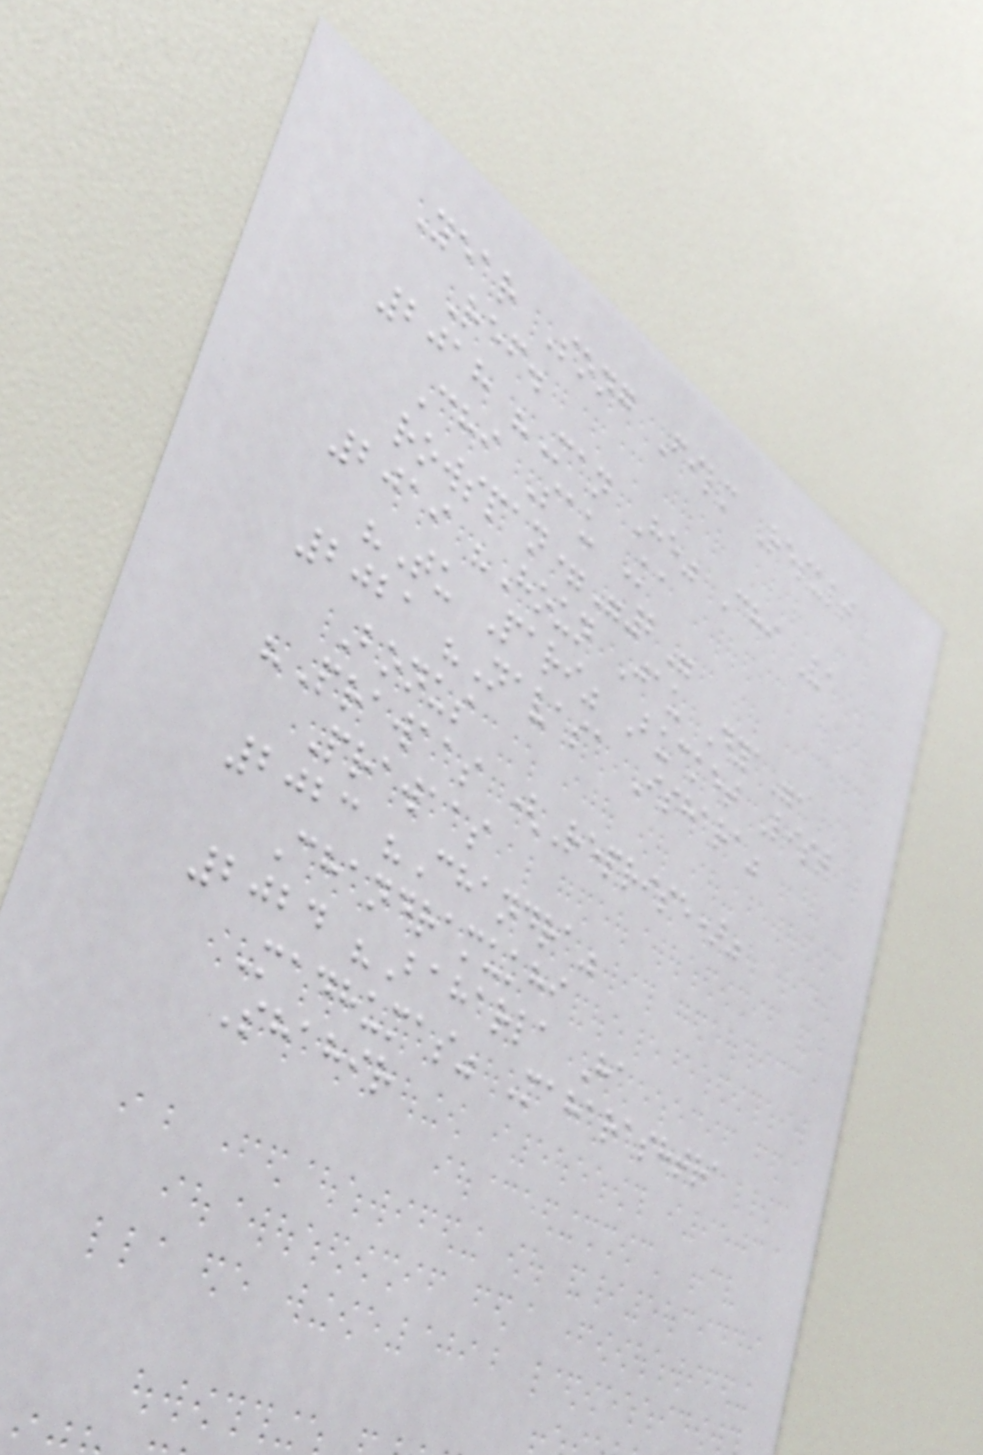Year Song Film Result
Ref.
2018 "Man He" Chi Va
Chi Sau Ka
rowspan="2"
2019 "Houn Jau Dya",
"Tu Pari" Bucket List
2021 "Navasa Ishara"
Bonus
"Prawaas (Reprise)"
Prawaas
2023 "Chandra"
Chandramukhi
2024 "Baharla Ha
Madhumas" Maharashtra
Shahir
